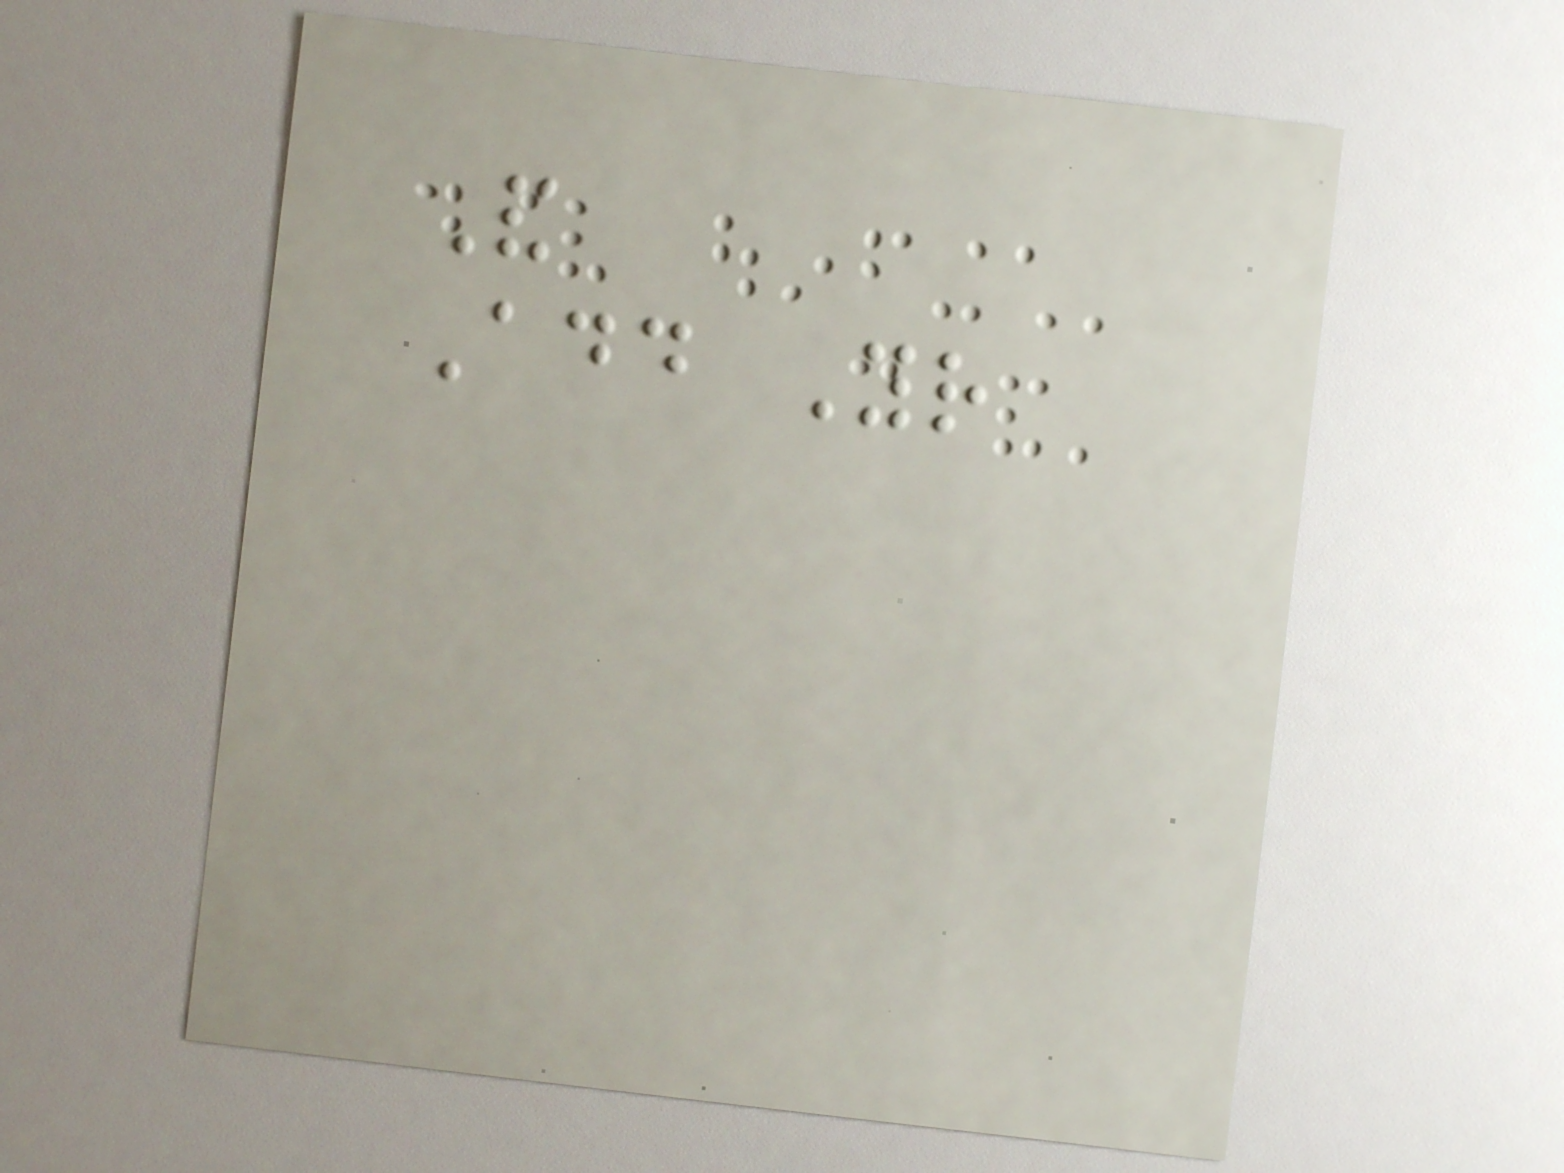And
Add Your
